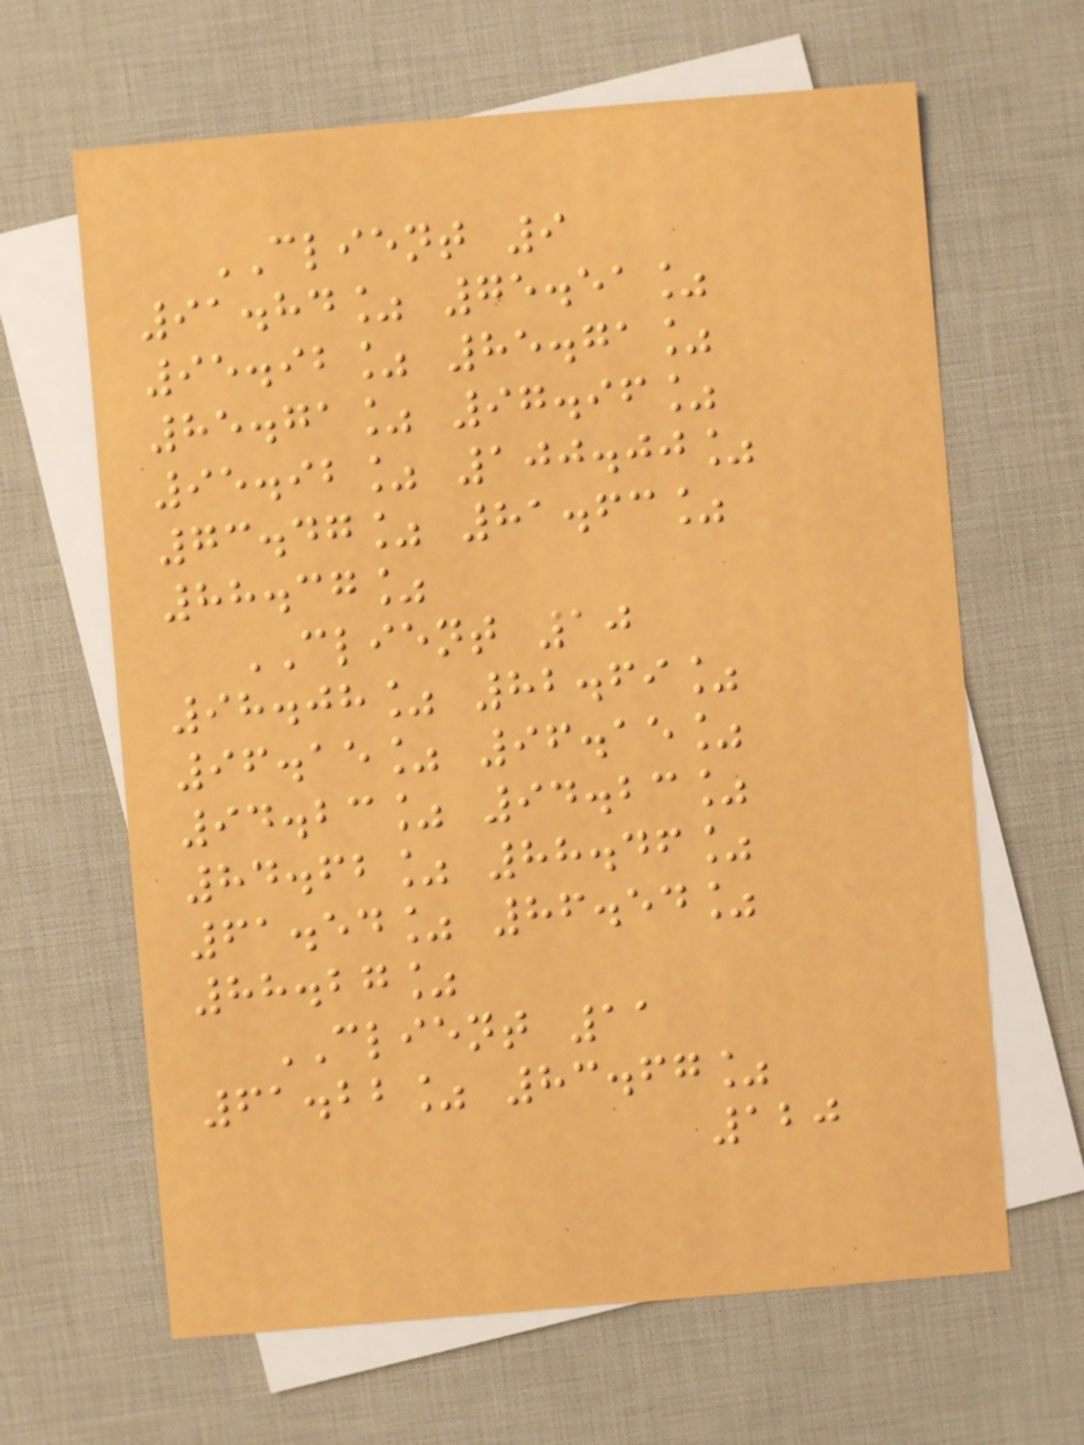CLIENT 9
91.84% 75.51%
95.92% 85.71%
85.71% 97.96%
95.92% 100.00%
73.47% 81.63%
88.37%
CLIENT 10
98.08% 82.69%
96.15% 96.15%
94.23% 94.23%
84.62% 88.46%
61.54% 86.54%
88.27%
CLIENT 11
61.22% 83.67%
120
